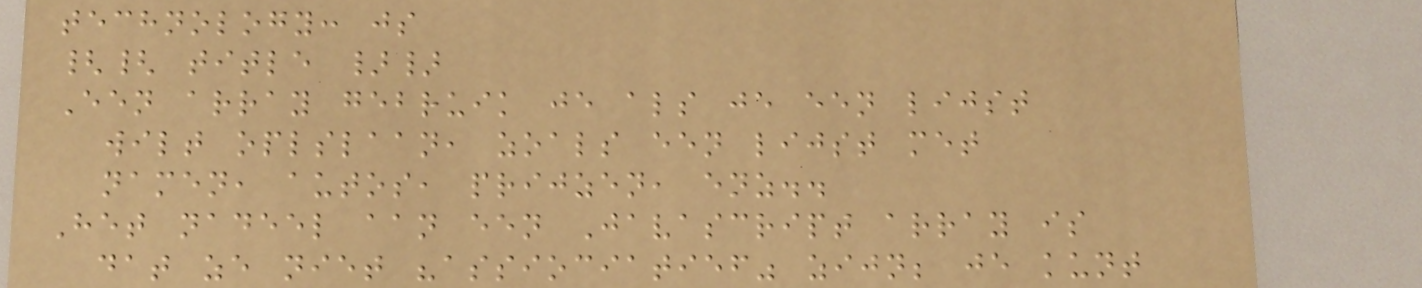technology: js
{{ title }}
Een array gebruik je als je een lijst
wilt oplslaan, zoals een lijst met
namen, autos, prijzen, enz..
Het nadeel aan een Javascript array is
dat ze niet "assiociatief" zijn; je kunt
